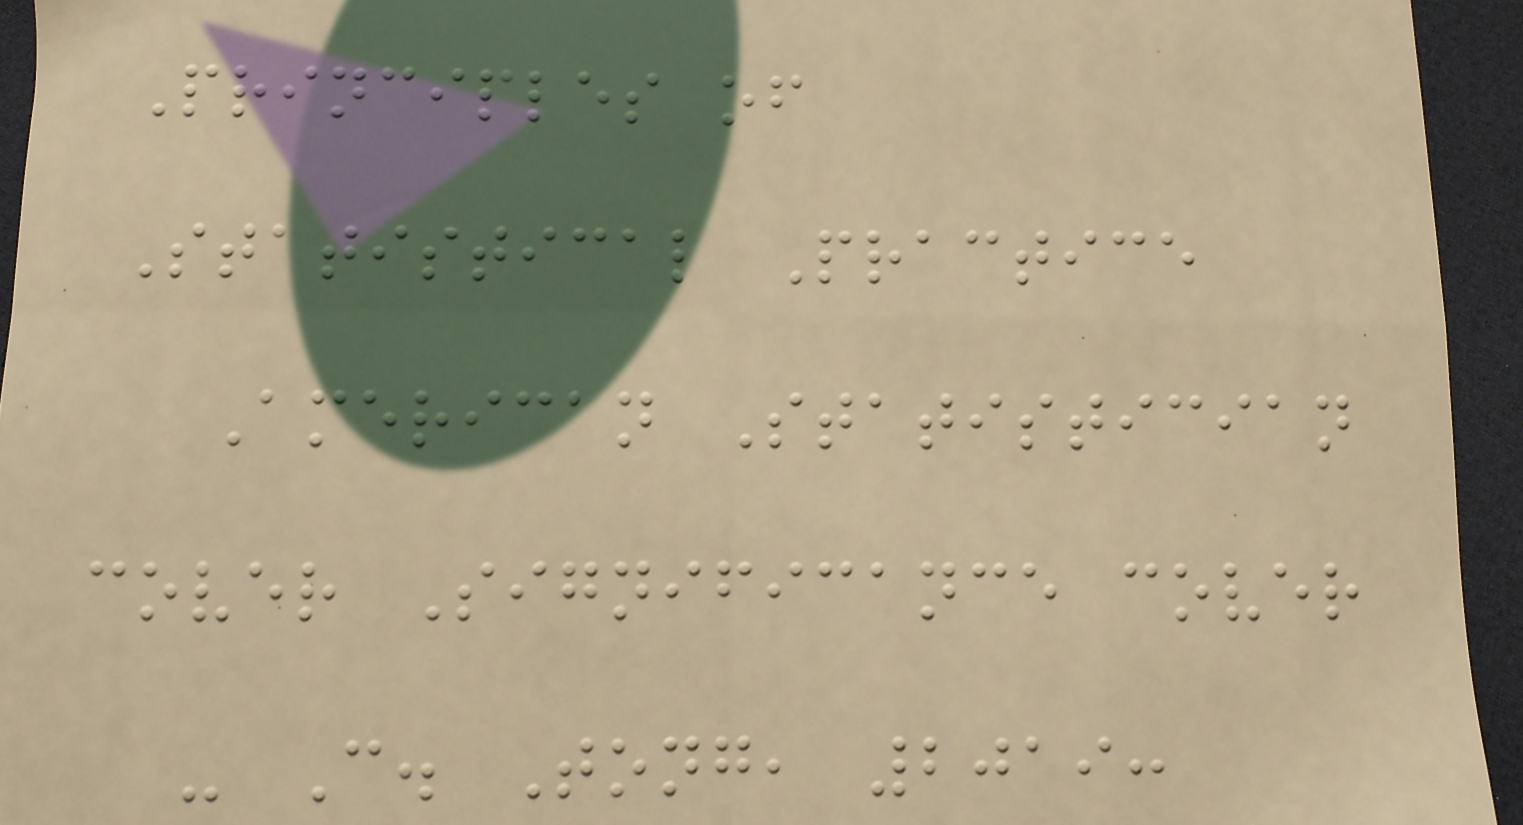Principles of
Statistical Practice
American Statistician
cover Significance cover
- C. Tong, 2019:
